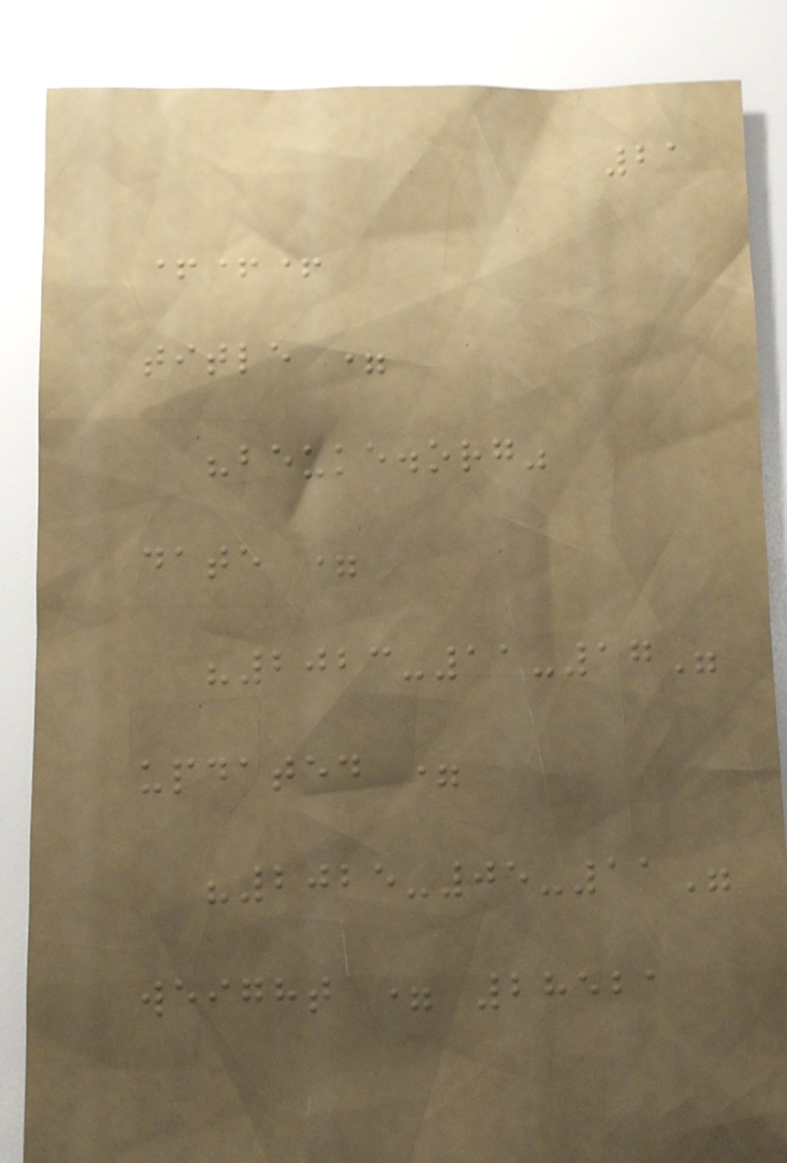21
+++
title =
"beuke.org"
date =
"2023-11-17"
updated =
"2025-05-11"
weight = 28521
